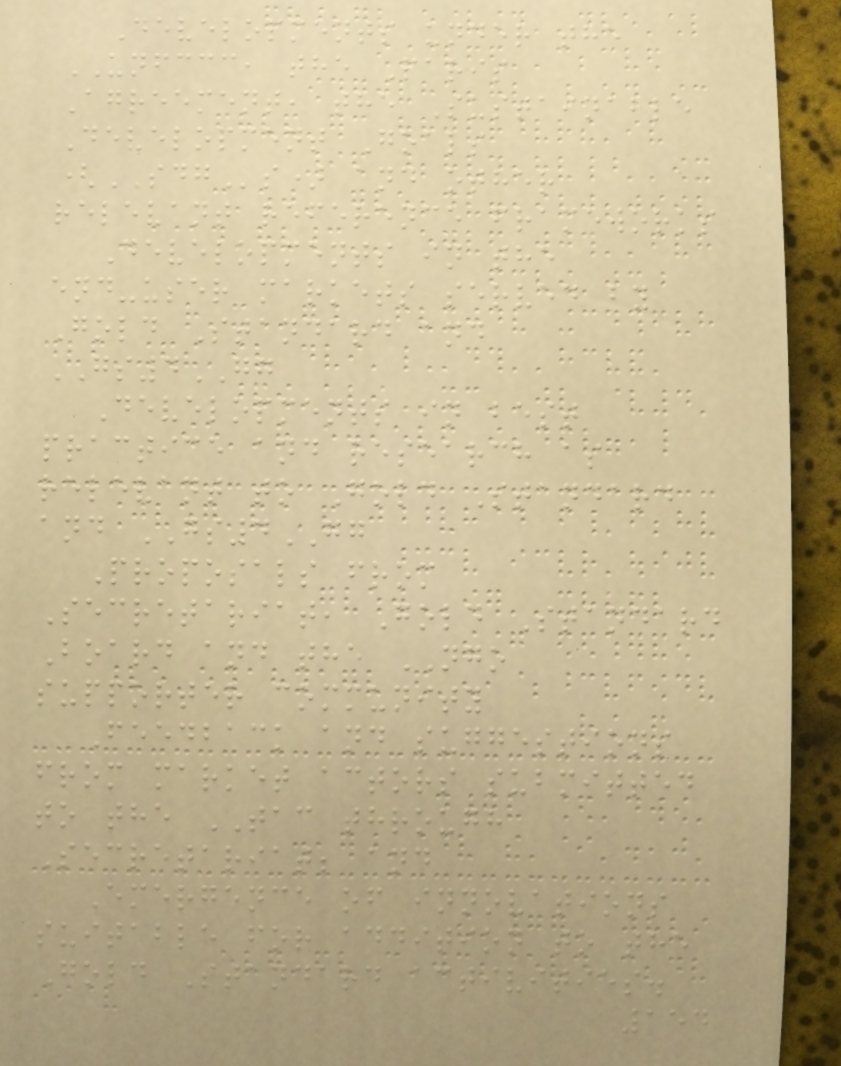Developments under the
UNFCCC, the Paris
Agreement, the Sustainable
Development Goals
(SDGs) and other
relevant reference frameworks
Developments in the
end-user markets served by
Gold Standard and
GS4GG
Developments in best
practice and research as
relevant to Gold Standard
and GS4GG
Proposals from
Secretariat, Gold Standard
Board and the NGO
supporter community
Feedback and suggestions
from market actors submitted
to the TAC through
Secretariat; and
Emergence of innovations
suitable for addition to the
Gold Standard activities.
154
